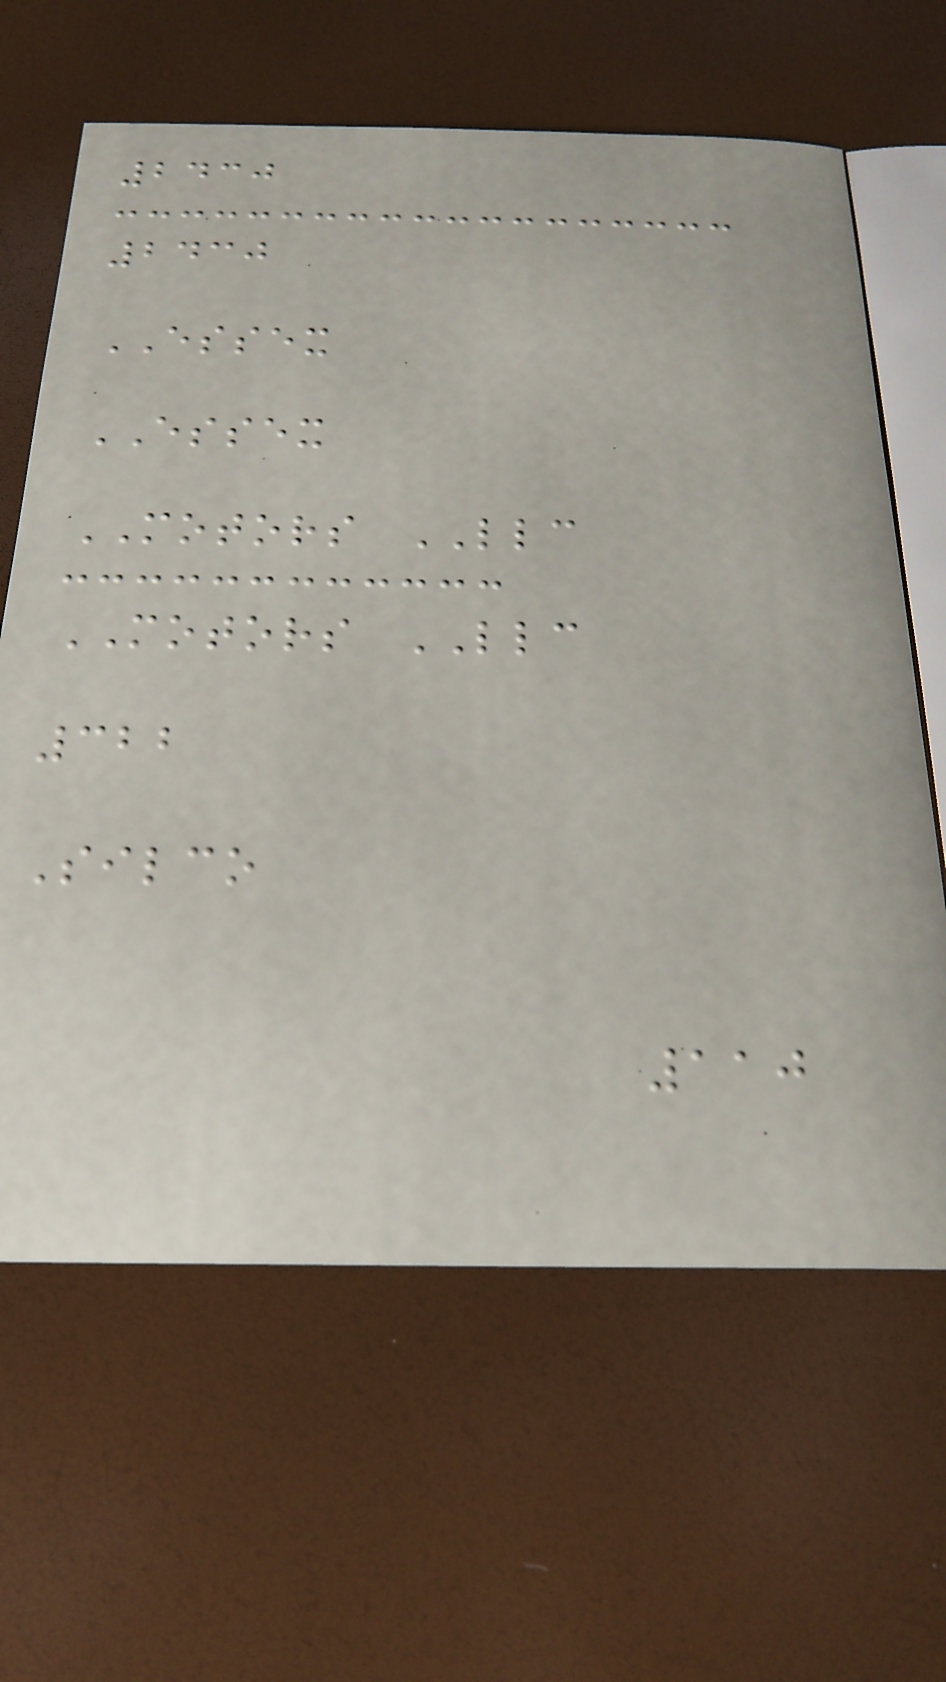2430
2430
ESSEX
ESSEX
MOTORS LLC
MOTORS LLC
322
Silco
110
